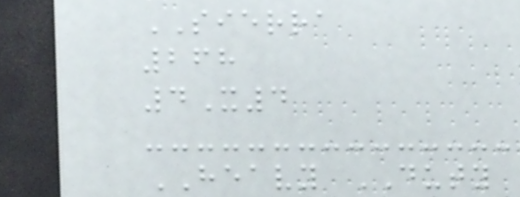SIERRA
268
4X4
HEAVY DUTY
